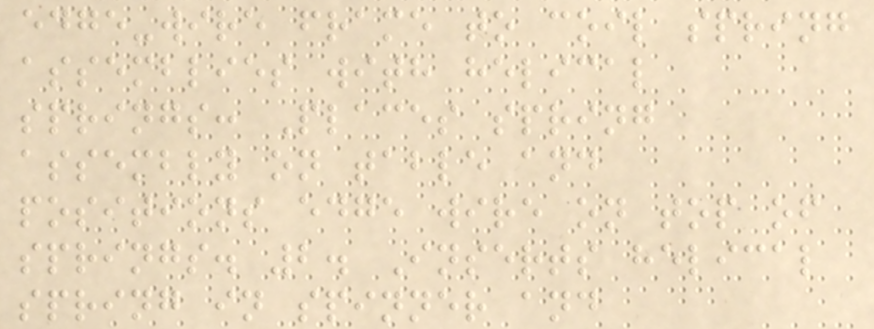edge-wire frame to coil spring
assemblies with helical
springs: Places spring
assembly on table and
positions edge wire on top of
springs. 2. Inserts helical
spring in spinner and
